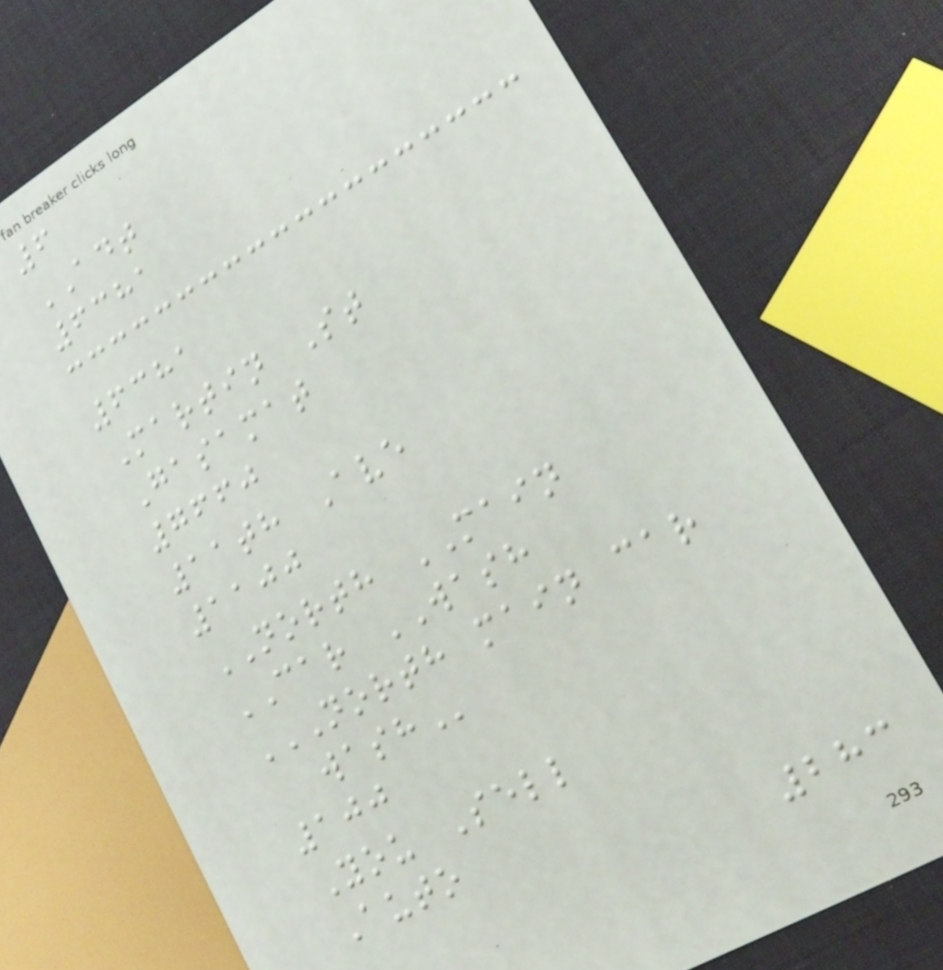6
ADT
6381
6381
Martin St
Gasamat
7660
11th Ave
1100
NORTH MAIN
CAR WASH
NORTH MAIN CAR
WASH
100
You Sell
Auto
283
